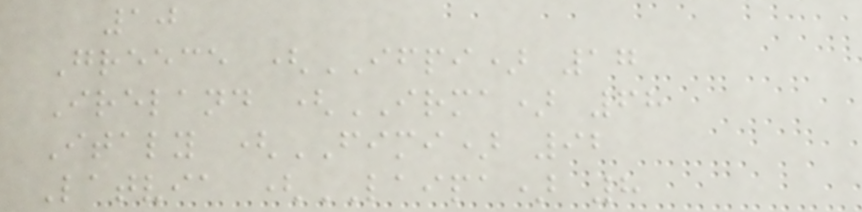10
Greece (IFPI) 17
Ireland (IRMA) 68
Italy (FIMI) 92
Latvia (LAIPA) 8
